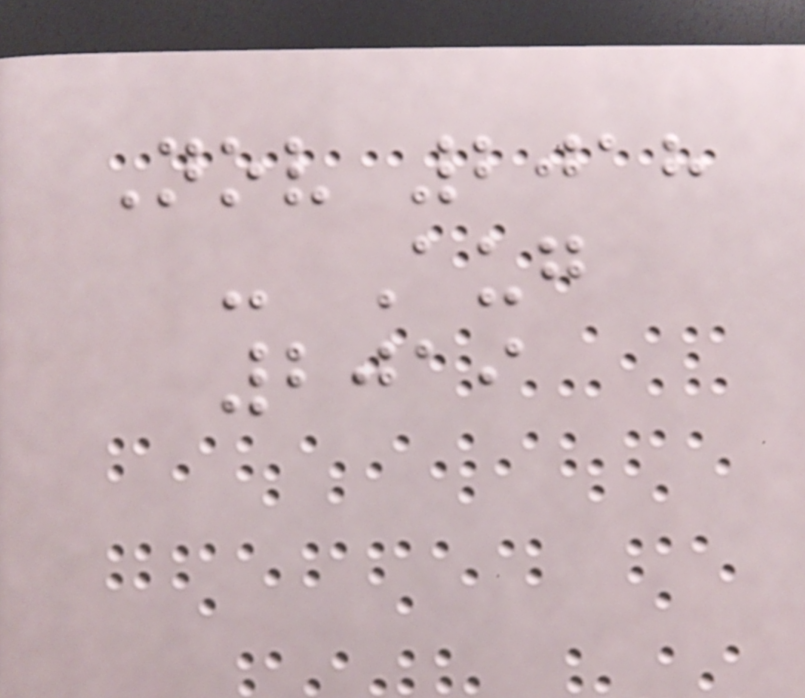Nov 2018
- Aug
2019
